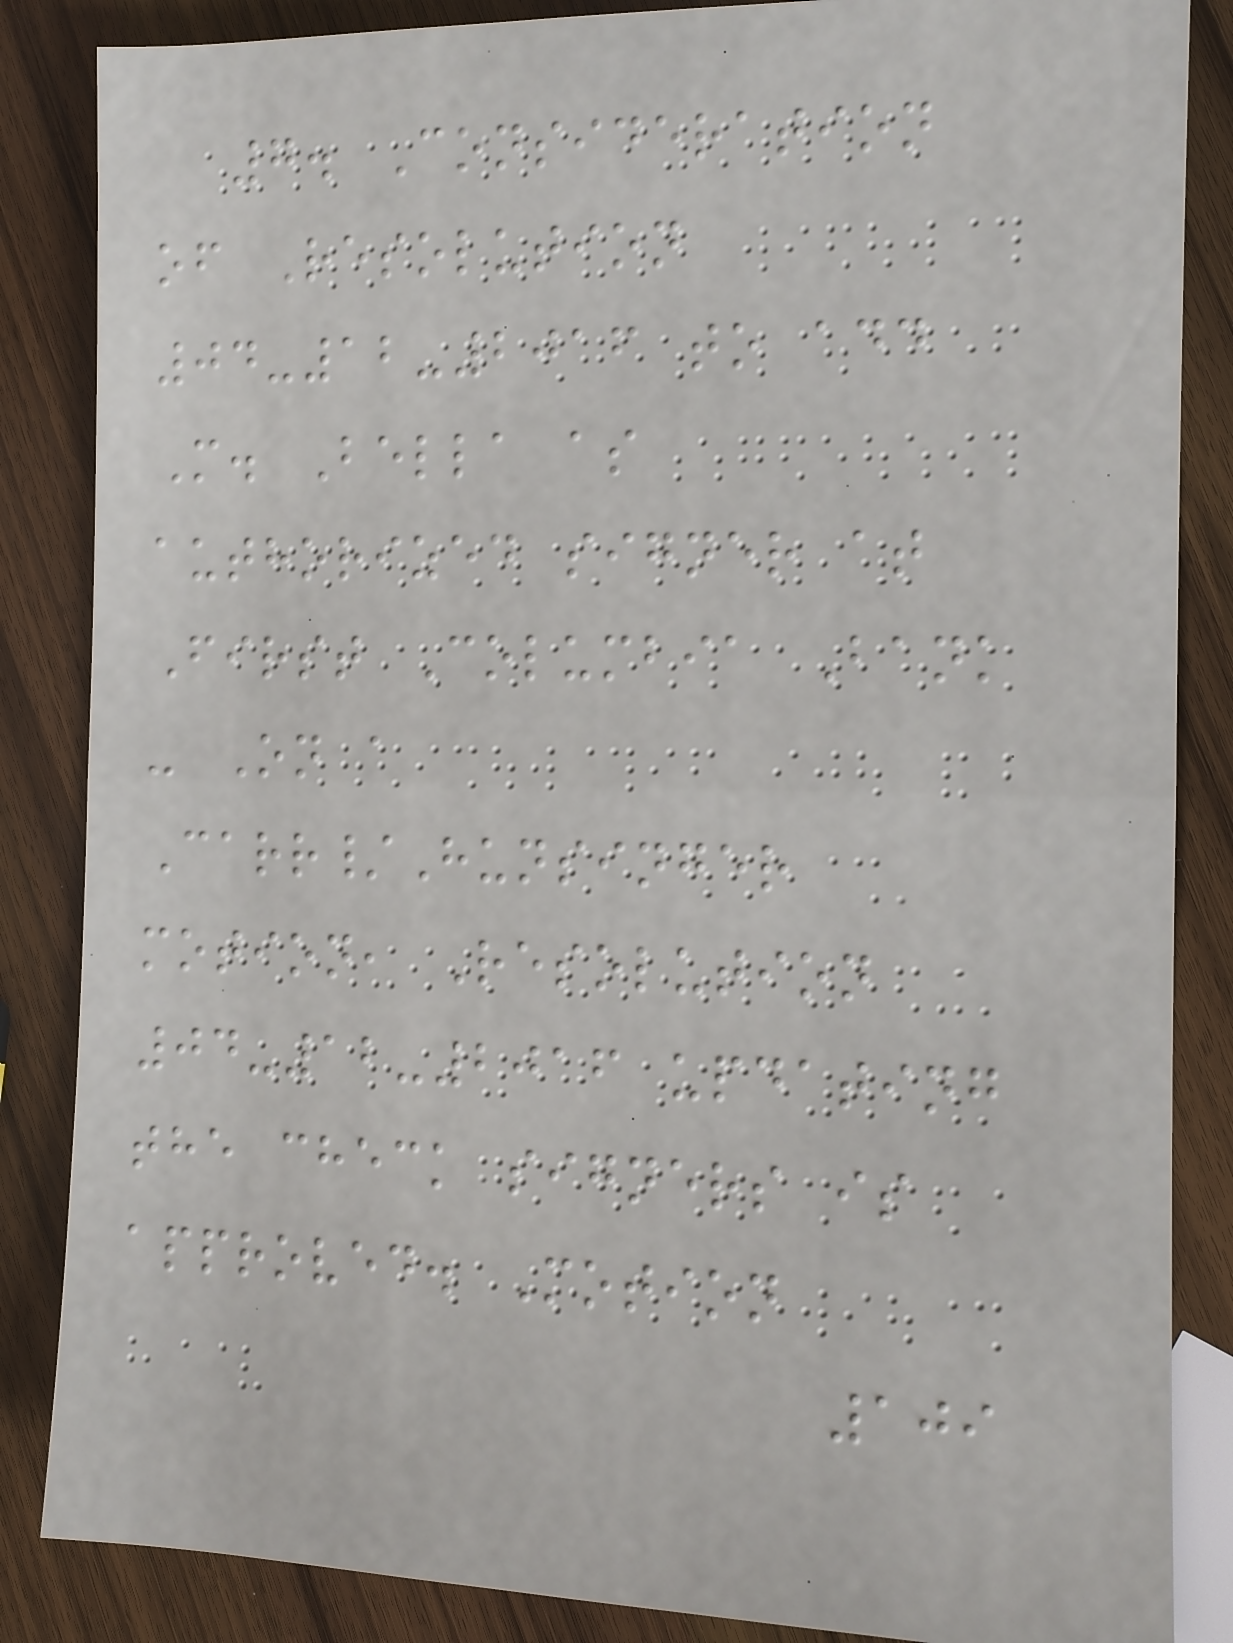7. Consideration
of Resolution
04-12-2016 to add
M. Bella as
authorized signer at
First Columbia Bank
- On a
Carr/Hunsinger
motion, Resolution
04-12-2016 updating
the check signers is
approved. Motion
109
